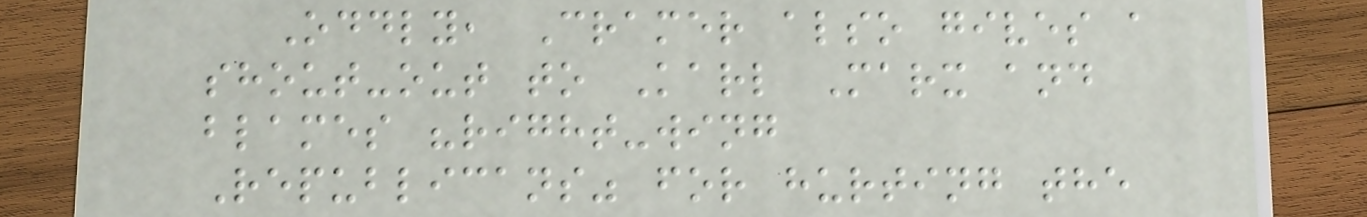Oddly, Cramer also gives a
shout-out to Karl Marx and
blames "right-wing
Republicans" for hurting the
